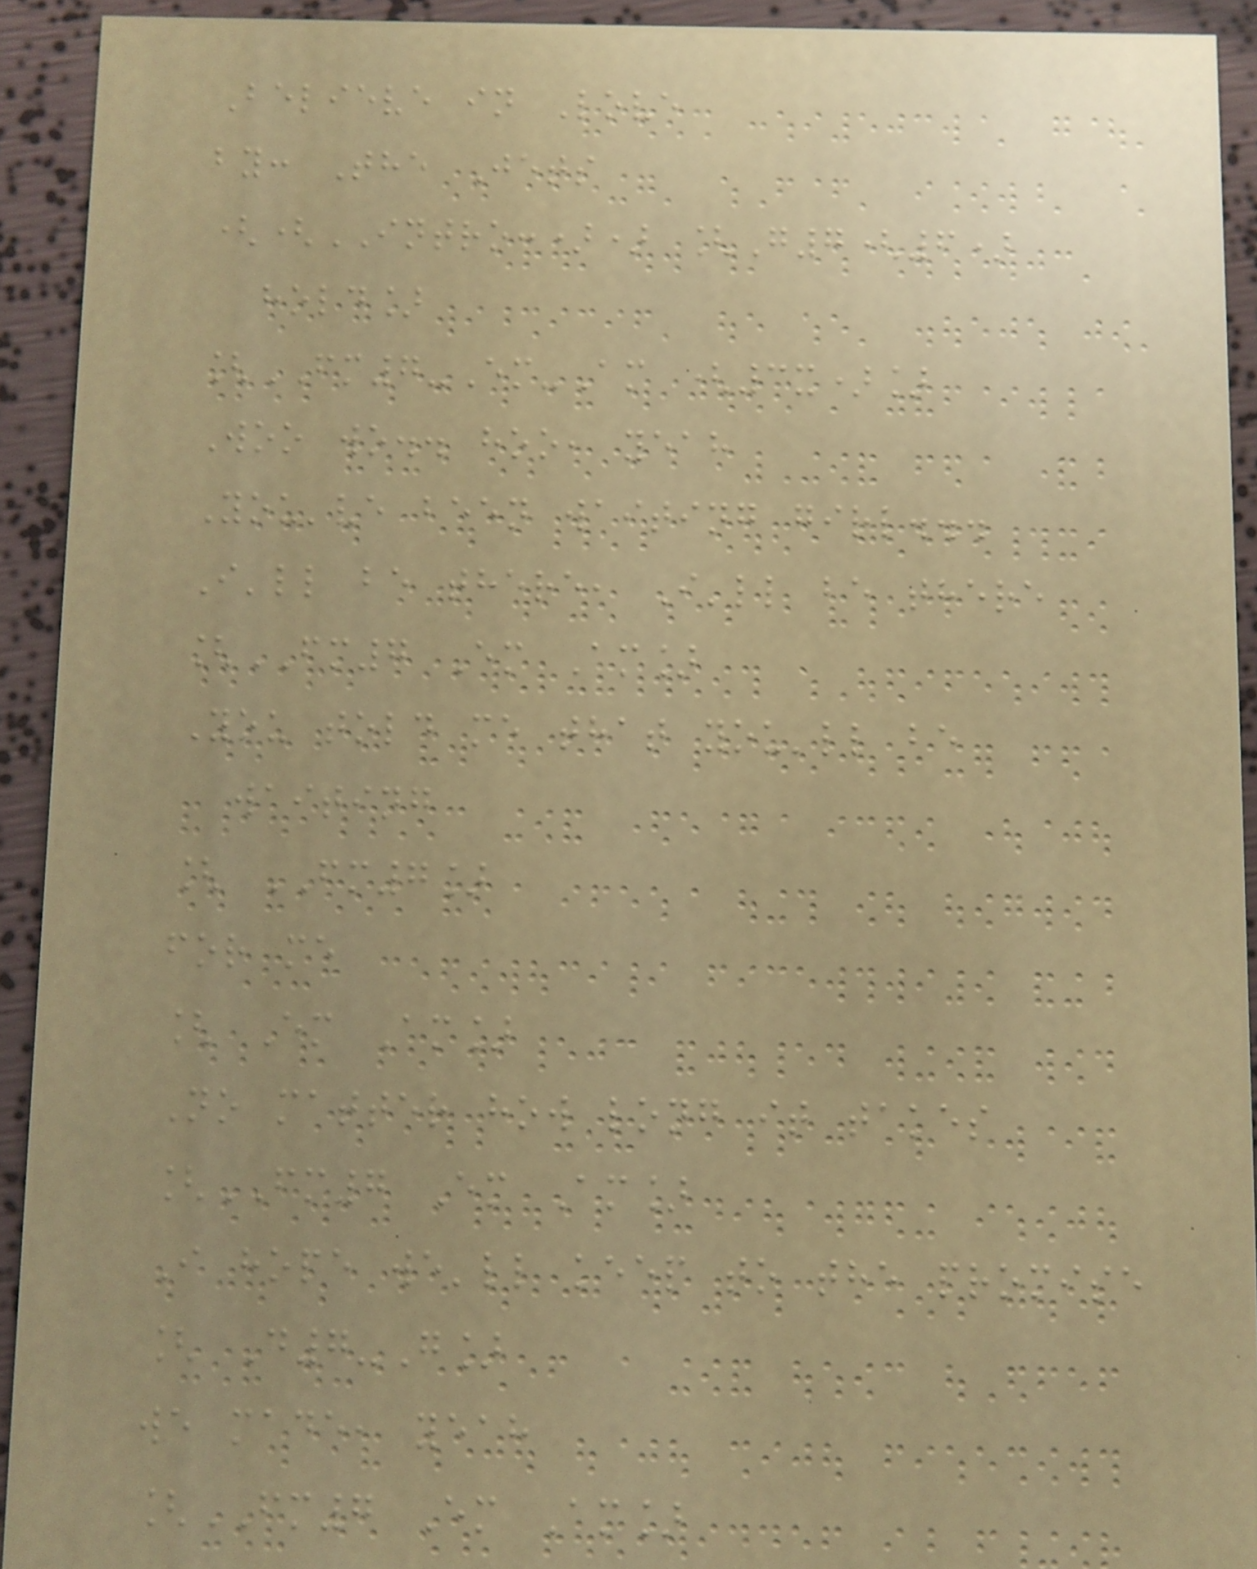Believe in Love
by: The Jets
((INTRO:)) [G7(6)
hold]
[FM7-Em-Am (3x)]
Woo wo.. hoo, yeah
You've been waiting girl...
I'll be there, I'll be there
[FM7 Em Am]
You told me that you'll be
waiting
[ FM7]
for me
[ Em Am]
No matter how long it takes
[FM7 Em Am]
I hope we'll keep to the promise
[ D7-G]
we made, yeah
[FM7 Em Am]
